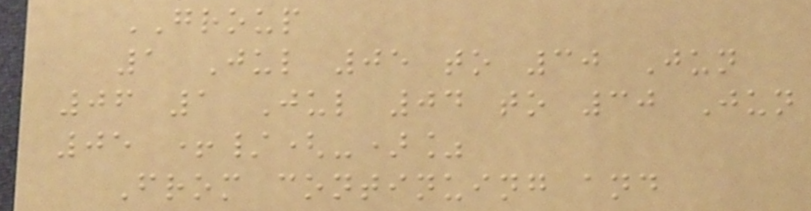GROUP
1 Jul 05 to 30 Jun
06 1 Jul 04 to 30 Jun
05 +/(-)%
From continuing and
